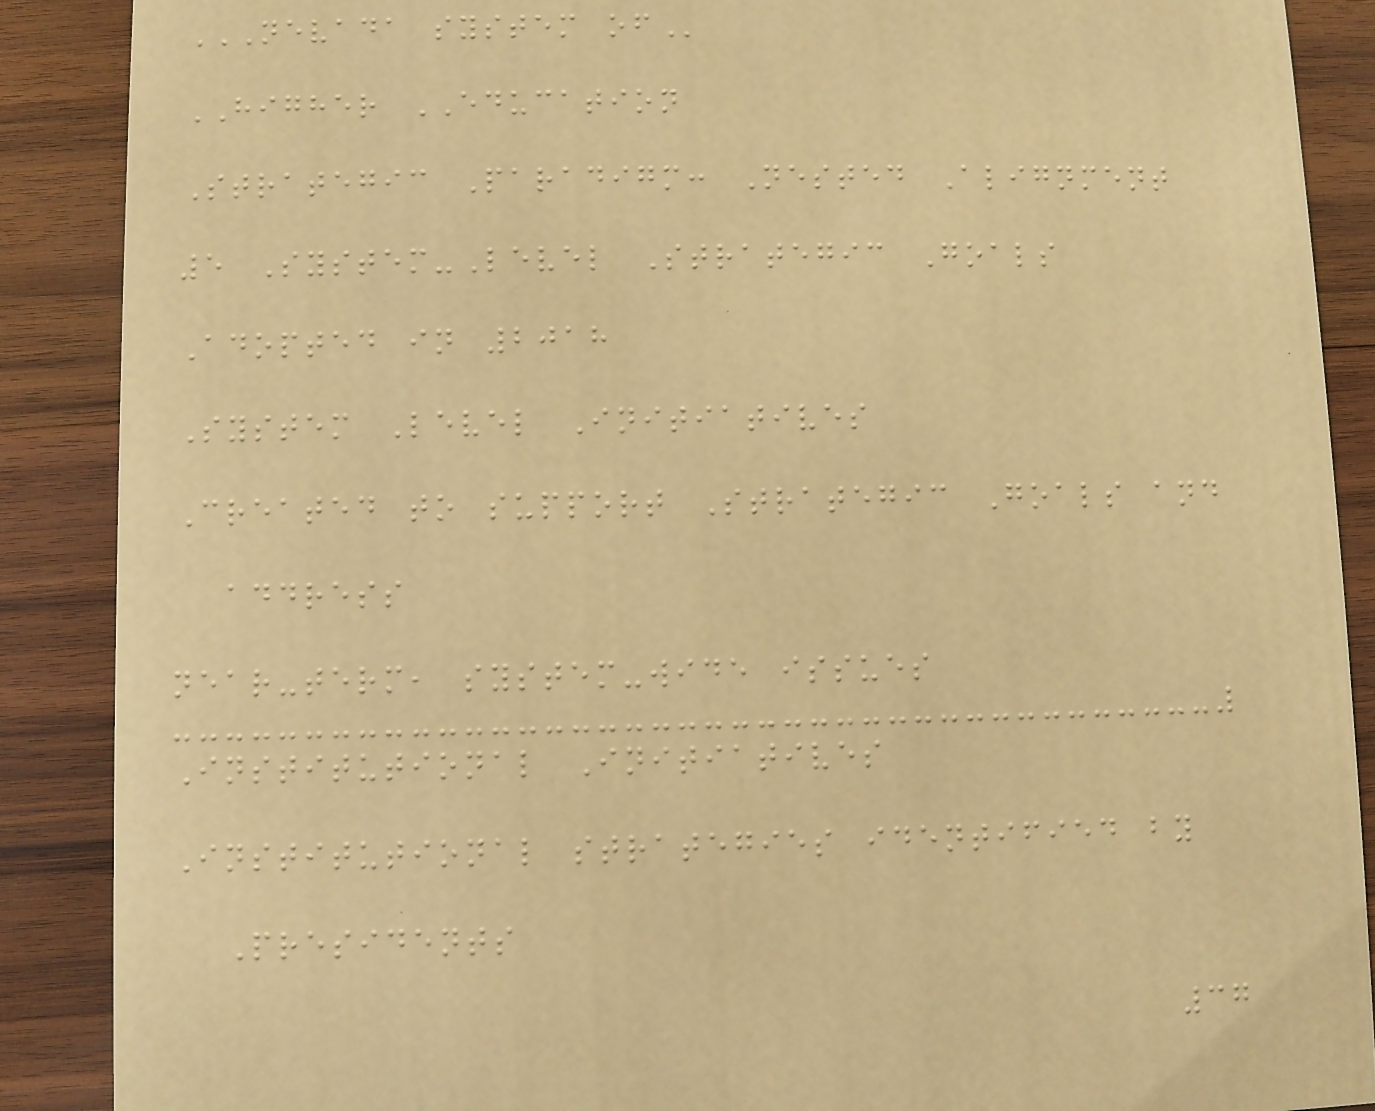NEVADA SYSTEM OF
HIGHER EDUCATION
Strategic Paradigm: Nested Alignment
5 System-Level Strategic Goals
Adopted in 2018
System Level Initiatives
Created to support Strategic Goals and
address
near-term, system-wide issues
Institutional Initiatives
Institutional strategies identified by
Presidents
37
